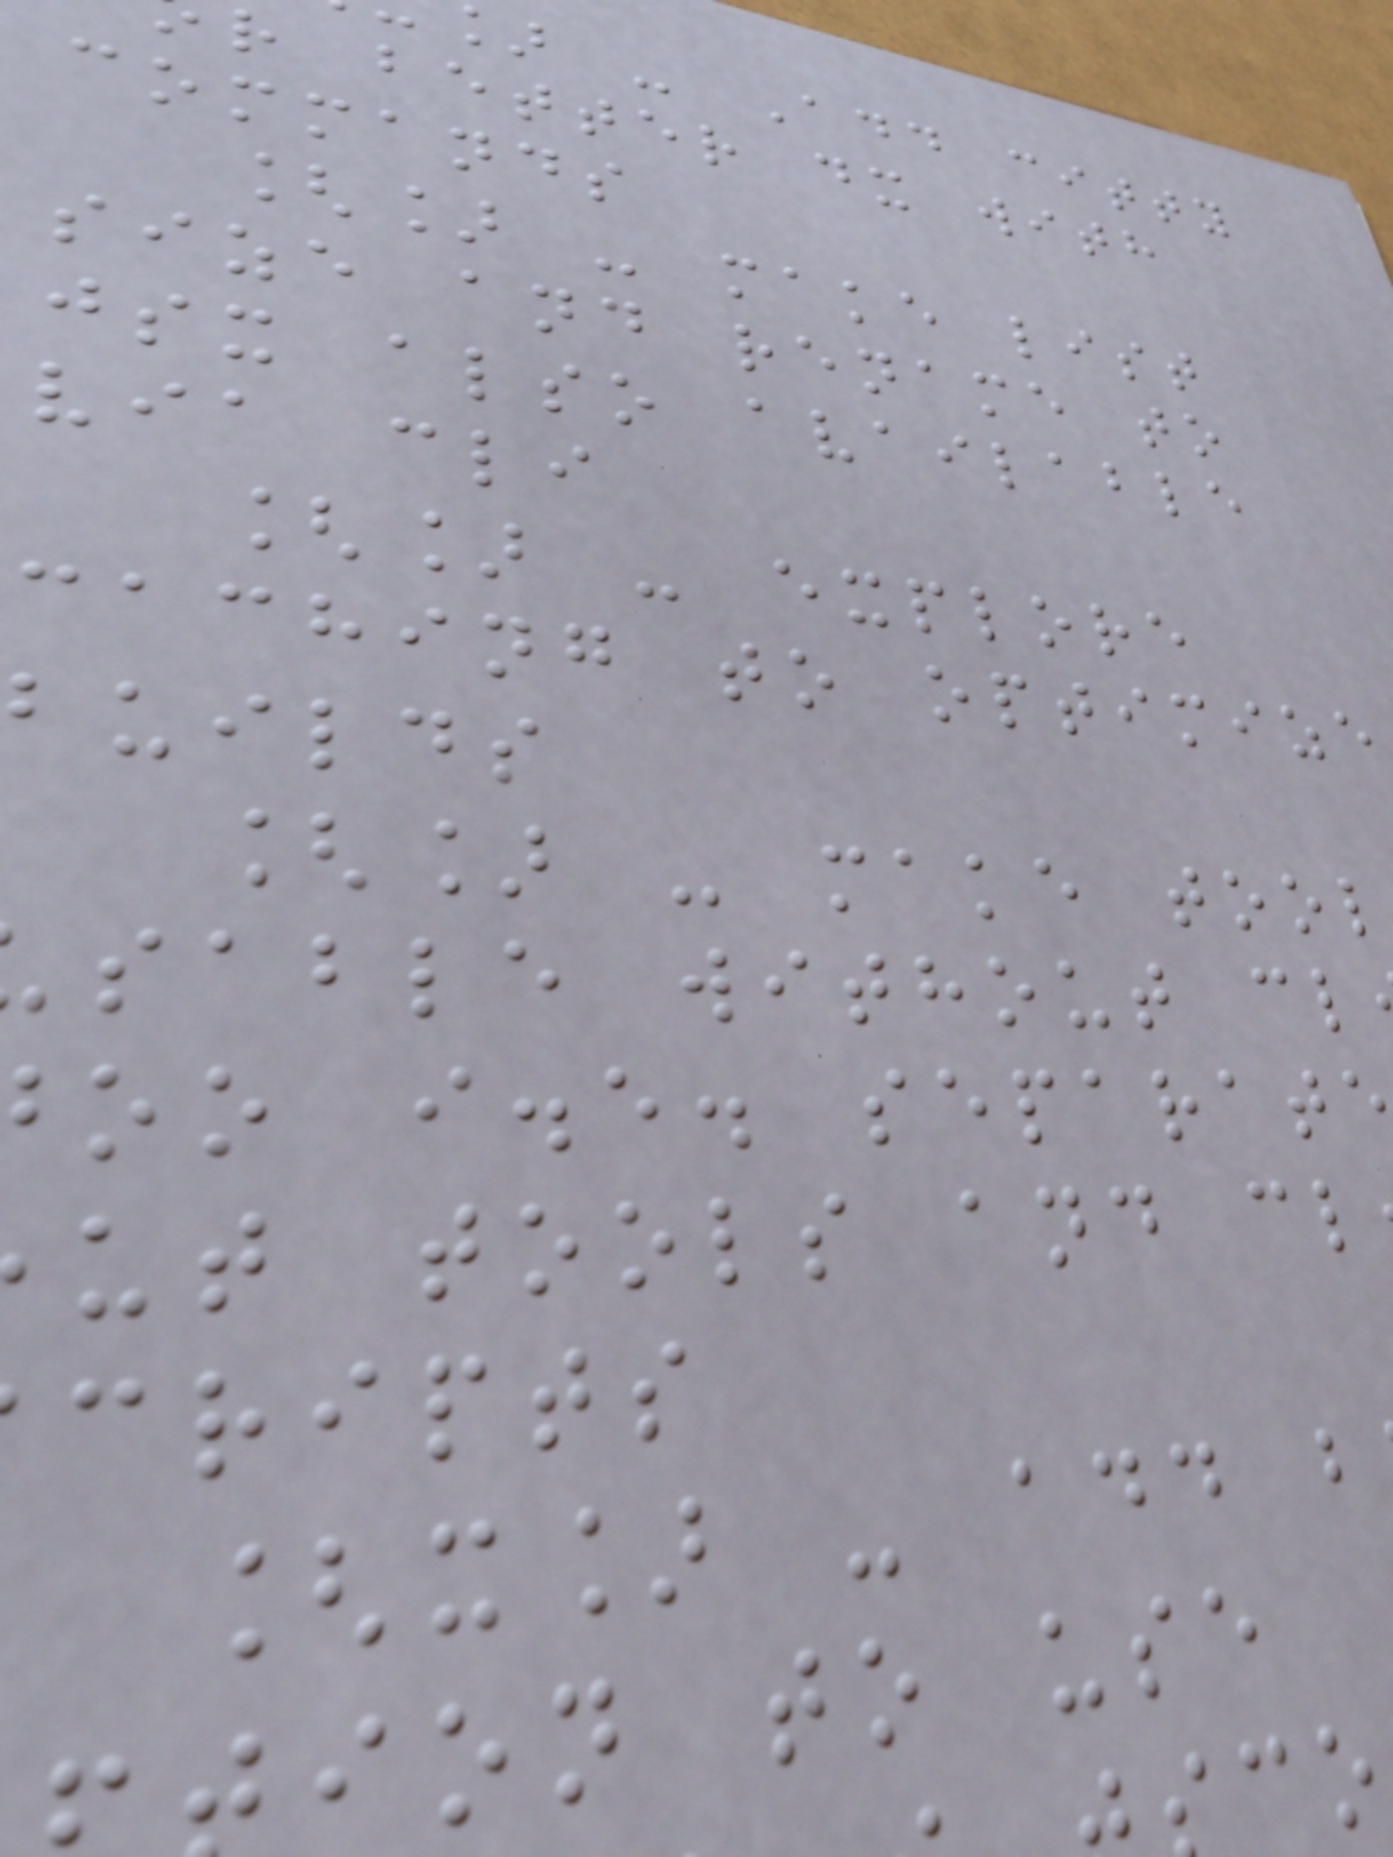- Add citty
r better dx with
commands
[] - make list
size and rename to
jsx also available
via cli
[] - explore
caching to optimize
builds
[] - make tool
sable without cl
oo i.e. separat
ut tools and cl
cripts
[x] - add b
ion to use
